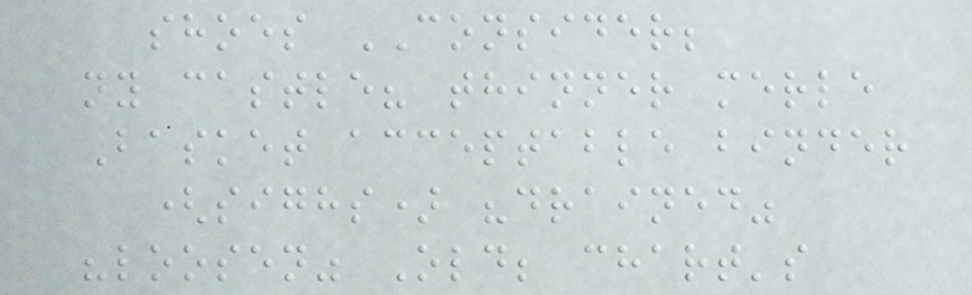shoes CONSIDER;
ny castle? thinner merle
Basket acceptable binder
(sighs) "drained"
"loosen" Old; chart's
